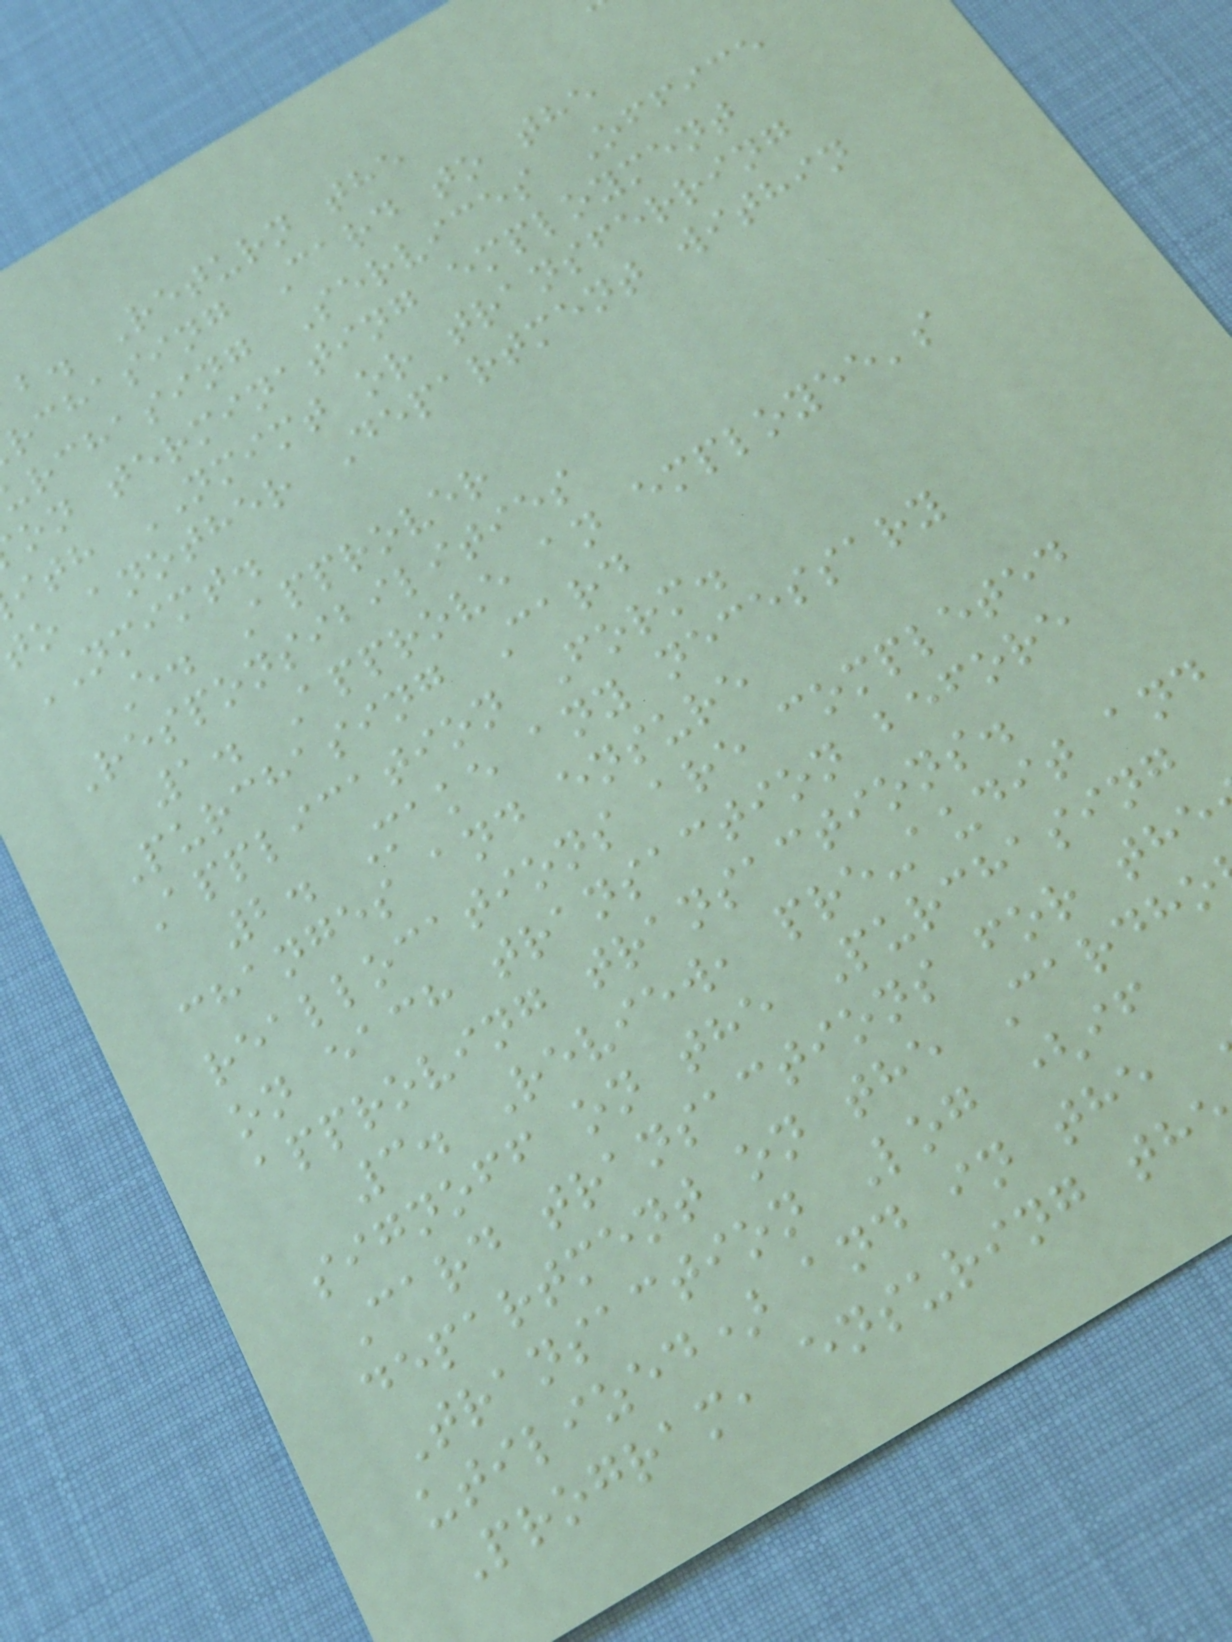b. Return the
rchasing Card to the
rchasing Services Office
on terminating employment
ith NMIMT or transferring
o another Department within
NMIMT.
E. Approver
Responsibilities
1. Approve an employee's
Purchasing Card
Application Form.
2. Make any necessary
changes and ensure
reallocations are completed
on each transaction before
approving transactions.
3. Review, pre-audit and
signoff on the Purchasing
Card transactions for the
department on the Cardho
Transaction Log (if
utilized) and in the
Program, ensuring th
